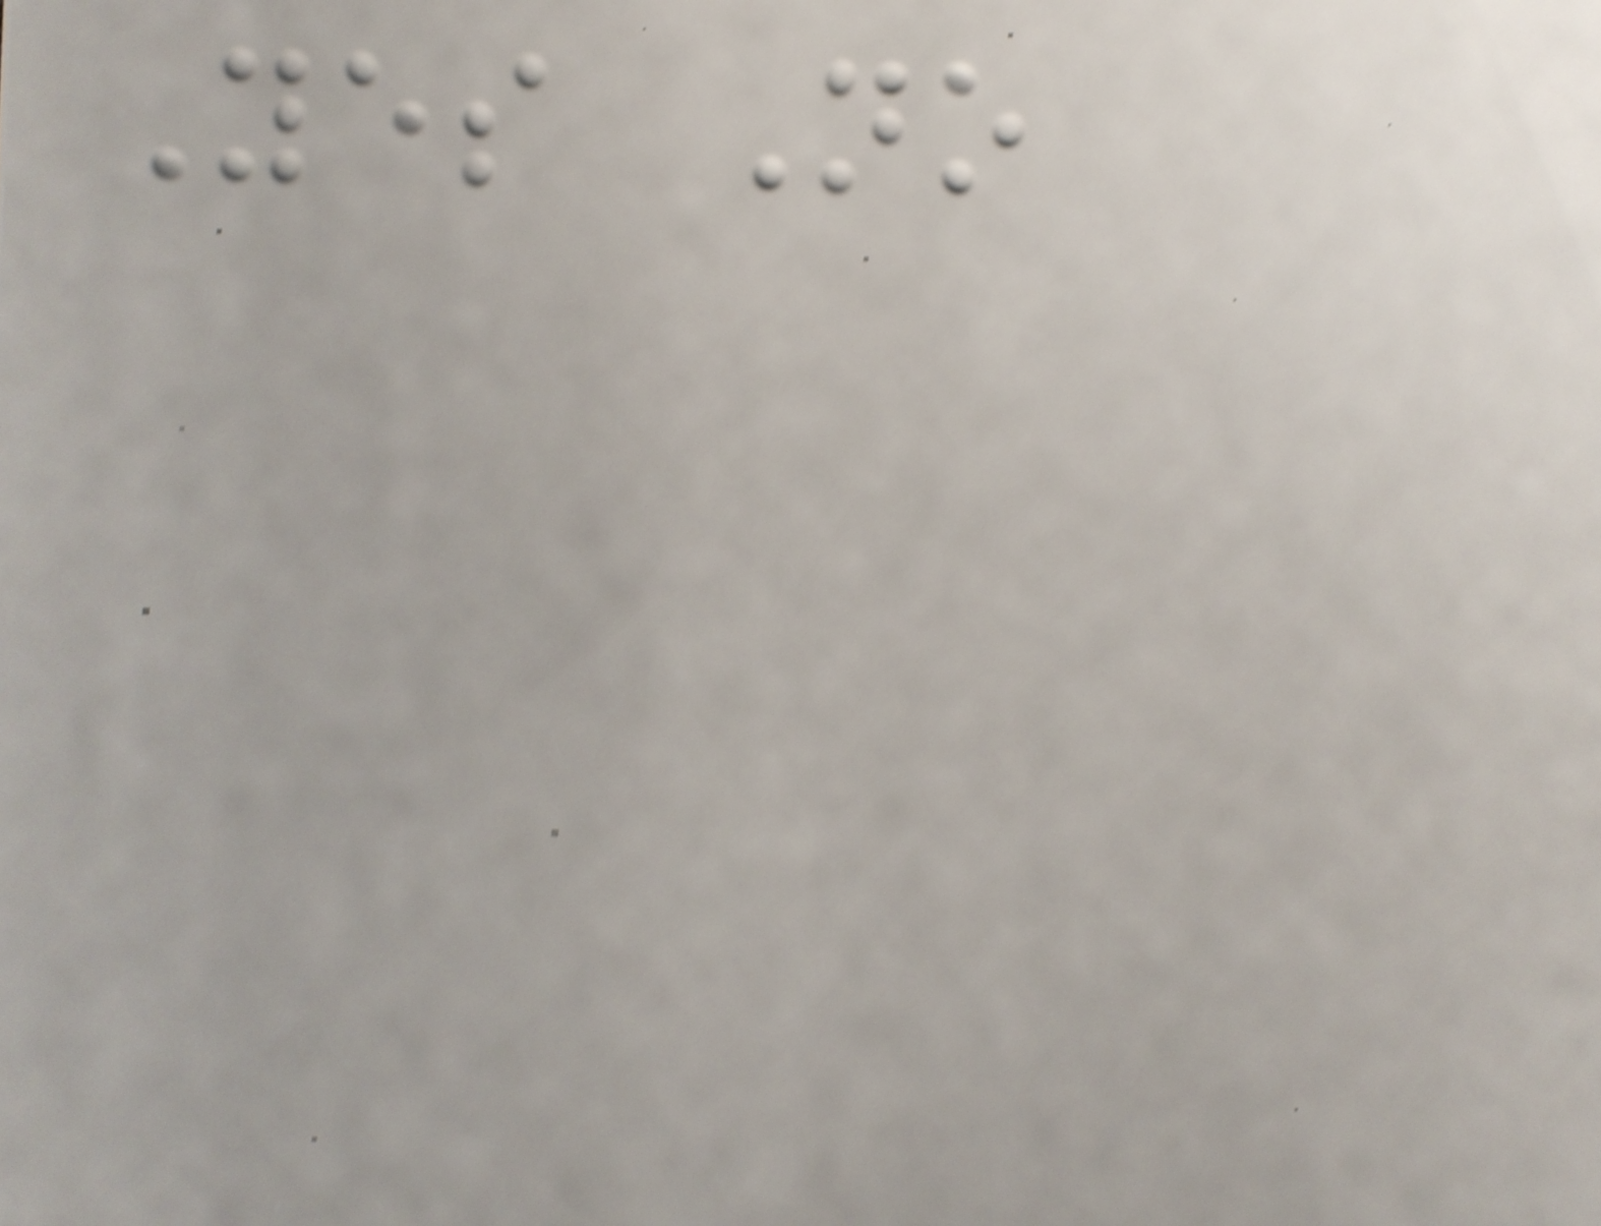Yes No
